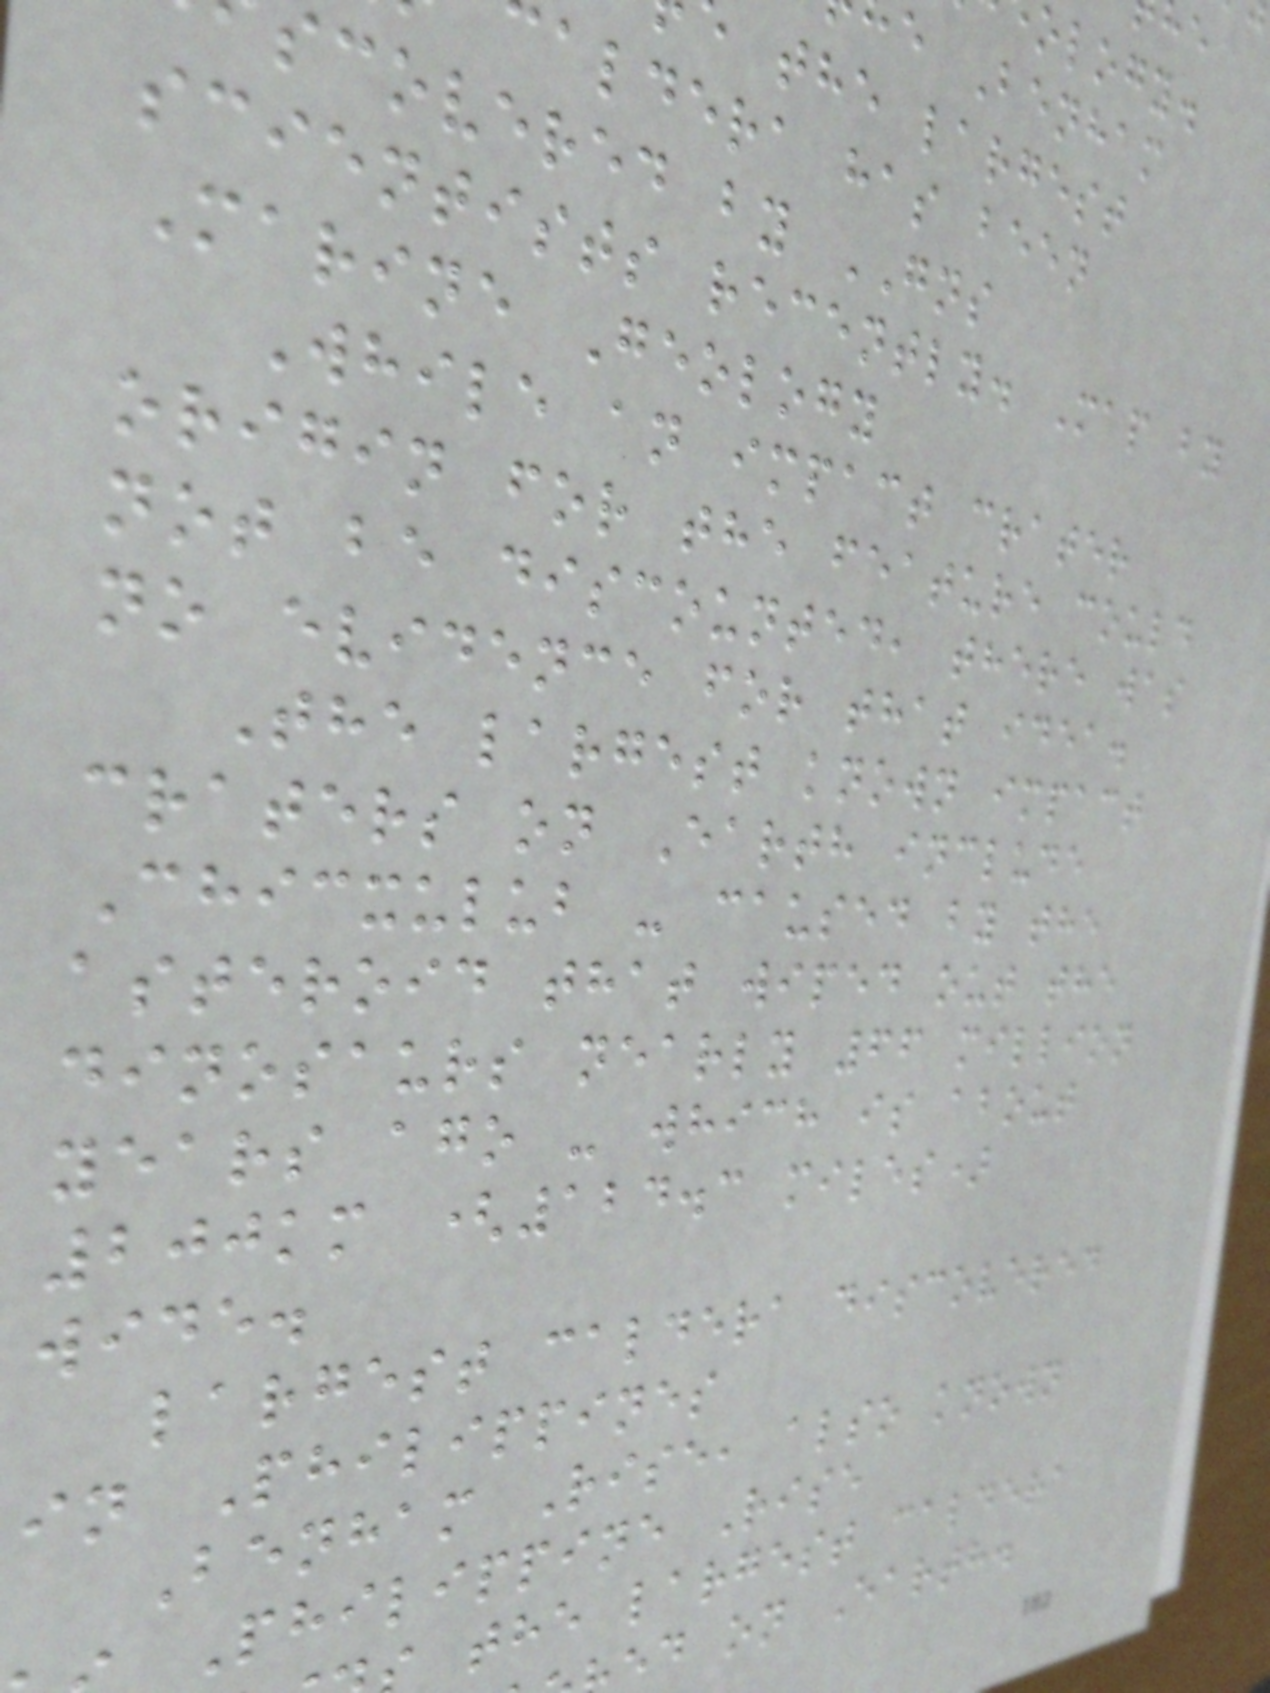e Benham
the largest
aldera has been
scovered by GNS
scientists recently. Map by
Marine Geology
While an impact crater
origin for the feature could
not be discounted, there was
no evidence for that idea.
The largest known impact
craters on Earth include
Chicxulub - caused by the
asteroid that wiped out the
dinosaurs nearly 66 million
years ago - which is about
200km (124.3 miles)
wide.
largest caldera discovered
in Philippines
Benham Rise, also known
Philippine Rise
the largest caldera
ed on Earth.
